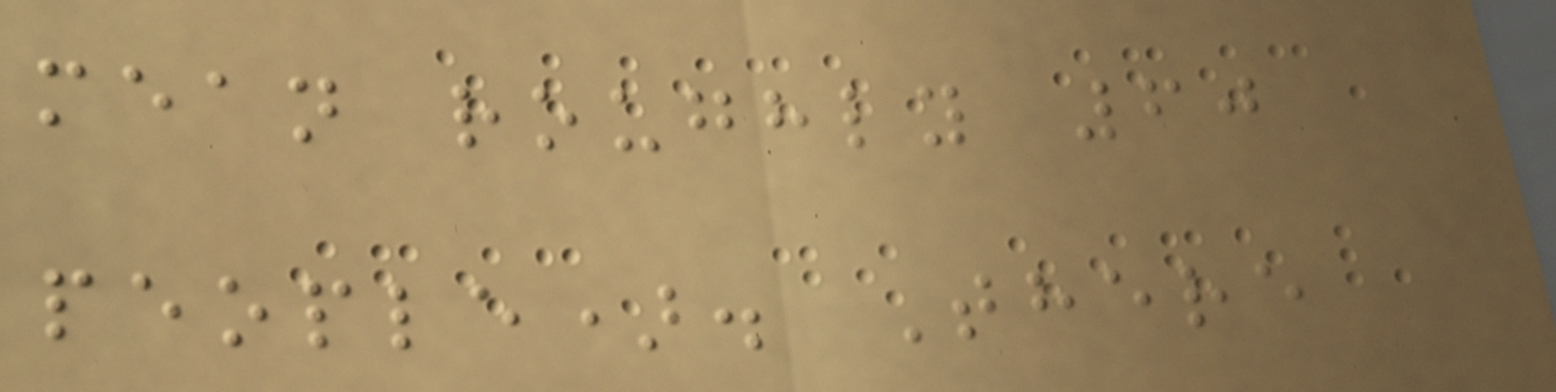mean roughly 60
people). There
